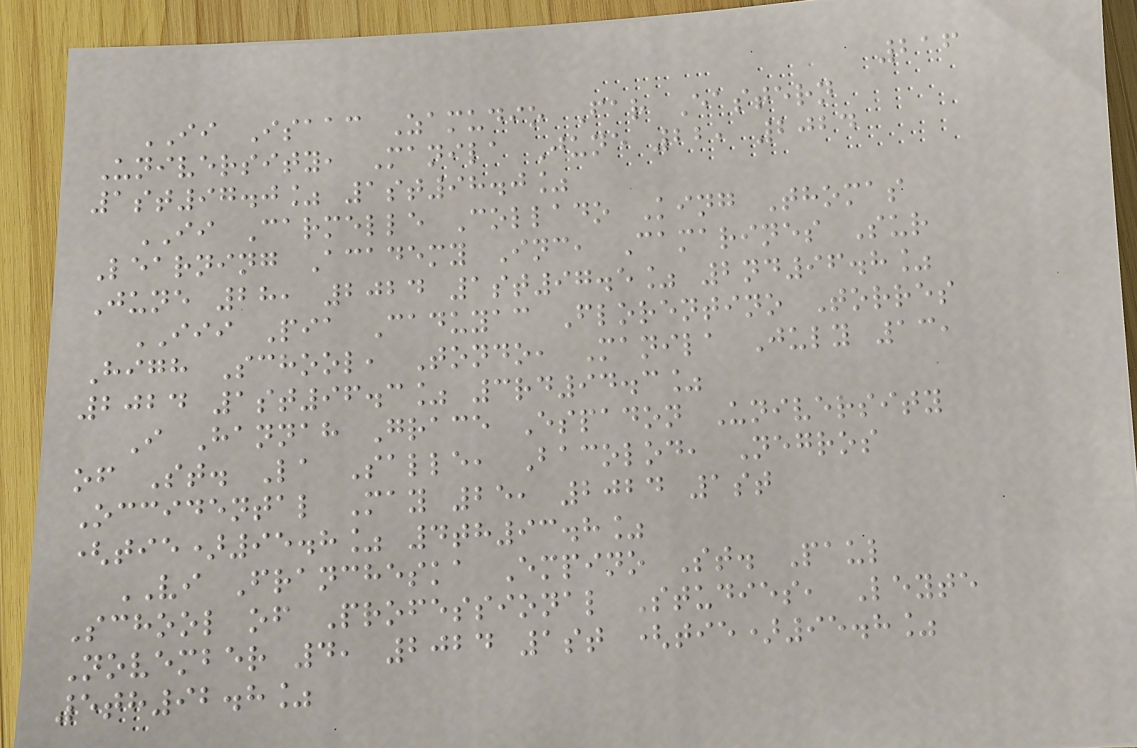216
II Isaac Zamudio Far Eastern
University, Manila June 22, 2024
1st97.0% 1st98.0%
II Carmelle Collado King Thomas
Learning Academy Inc, Camarines Sur
June 28, 2024 1st97.5% 2nd96.8%
III Pia Caduyac Florentino Torres
High School, Tondo, Manila July 13,
2024 1st96.3% 3rd94.3%
I Hannah Grace Espadon University
of St. La Salle, Bacolod, Negros
Occidental May 25, 2024 1st
(tie)95.8% 4th93.8%
VI Francheska Empino St. Paul
School of Professional Studies, Leyte
November 4, 2024 1st (tie)95.8%
5th92.8%
